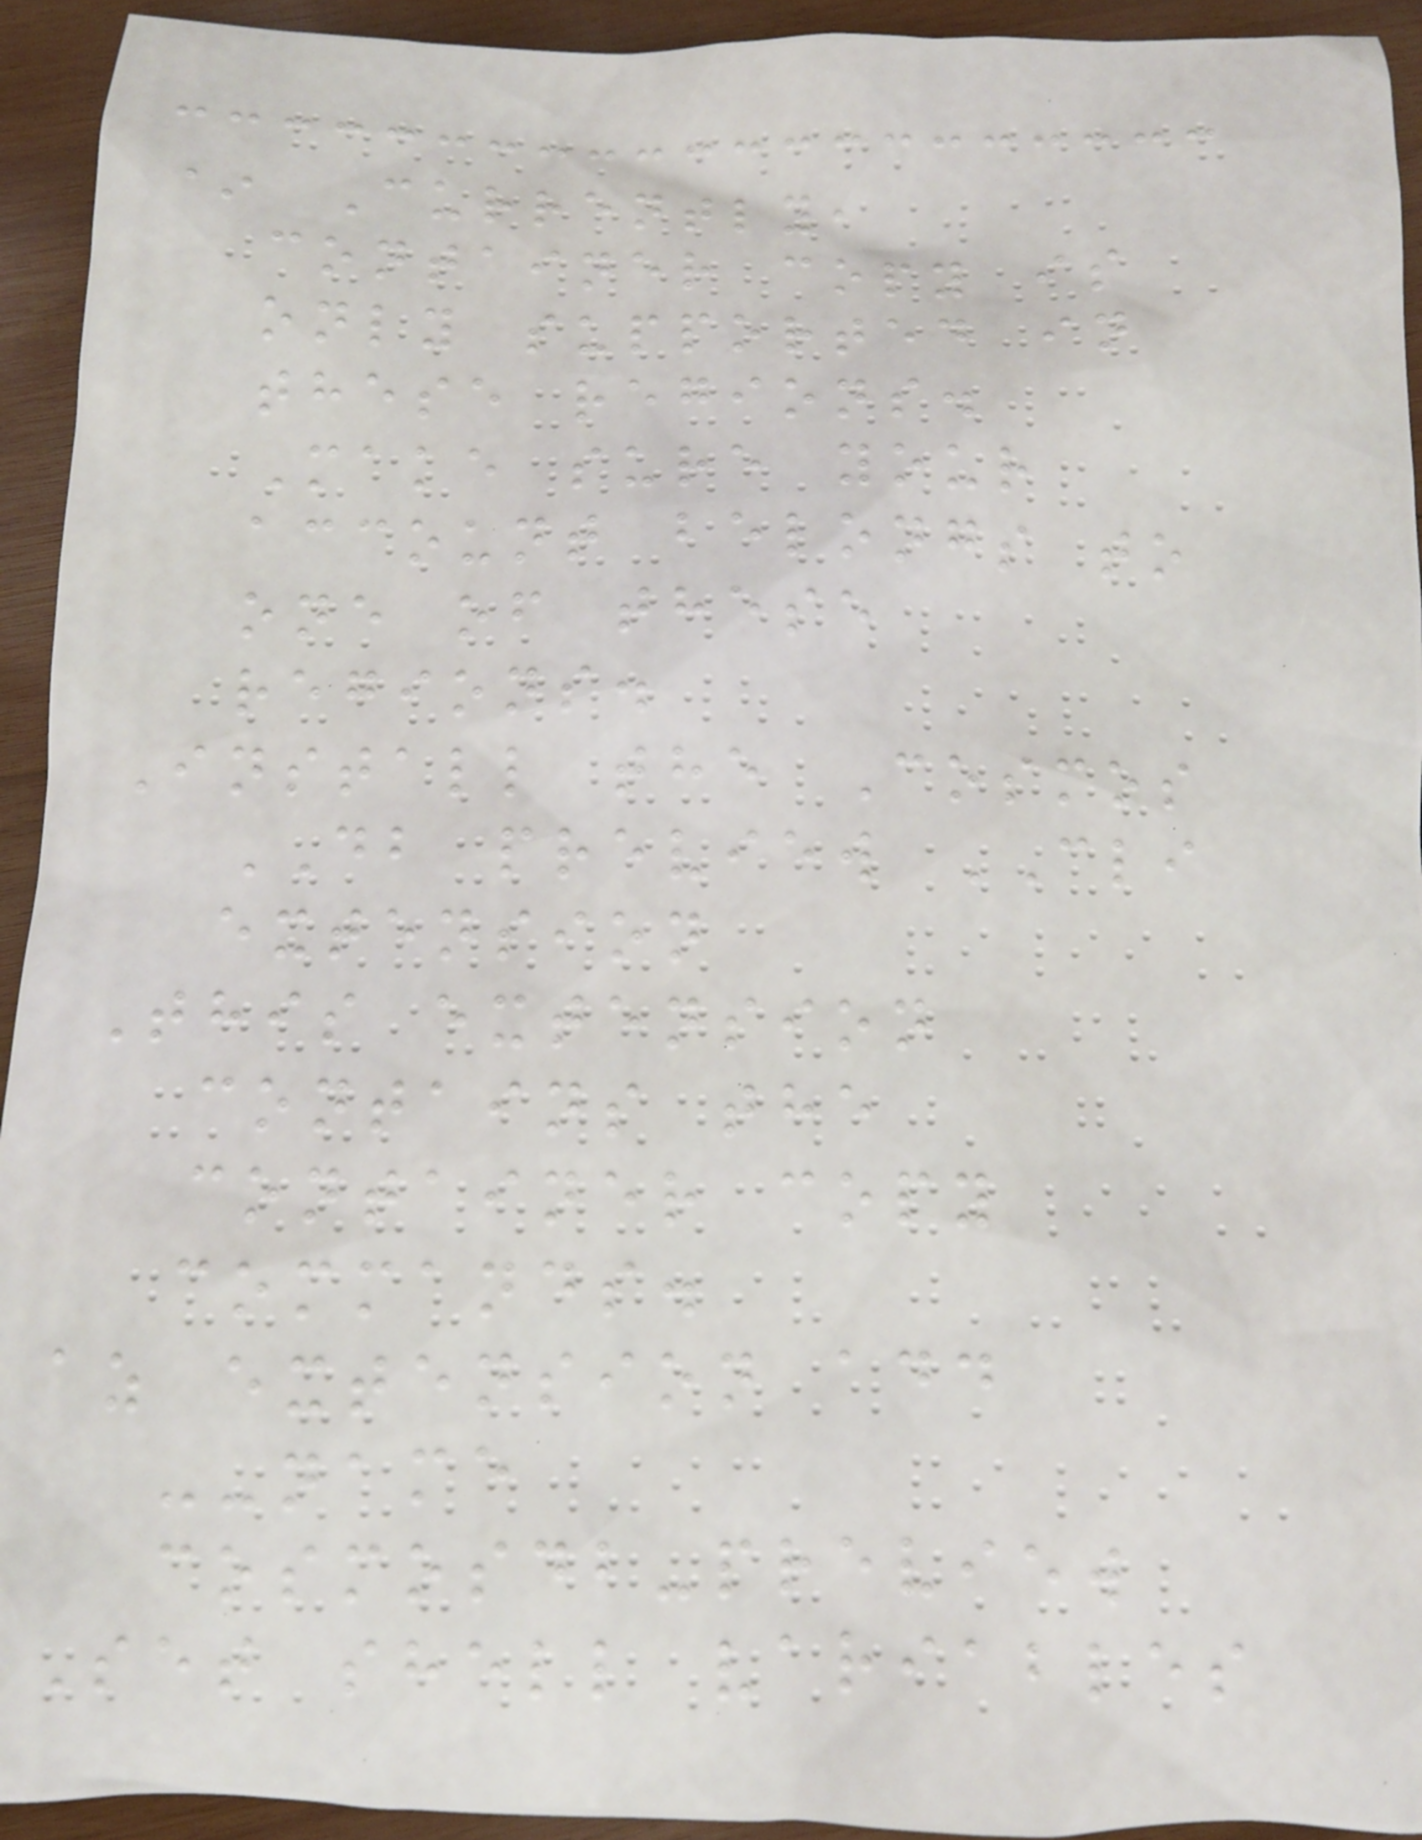* Currently,
container copy is
only supported in
these regions.
Make sure your
account belongs to
one of these
regions.
Install the Cosmos
DB preview CLI
extension
This extension
contains the
container copy
commands.
az extension add
--name
cosmosdb-preview
Set shell variables
